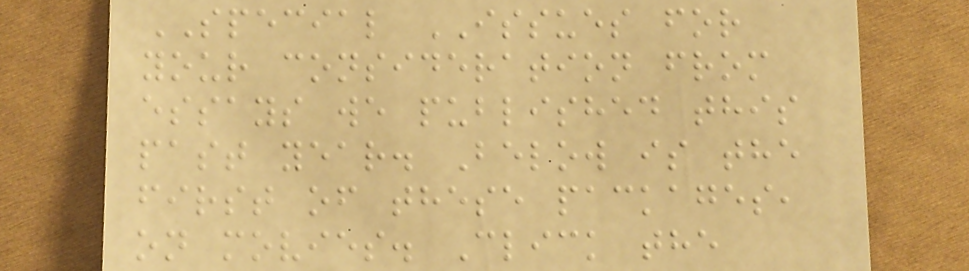SPECIAL ISSUES for
your consideration from
essays we published this
past year. Below is the
first of these packages,
on movies. Click the
